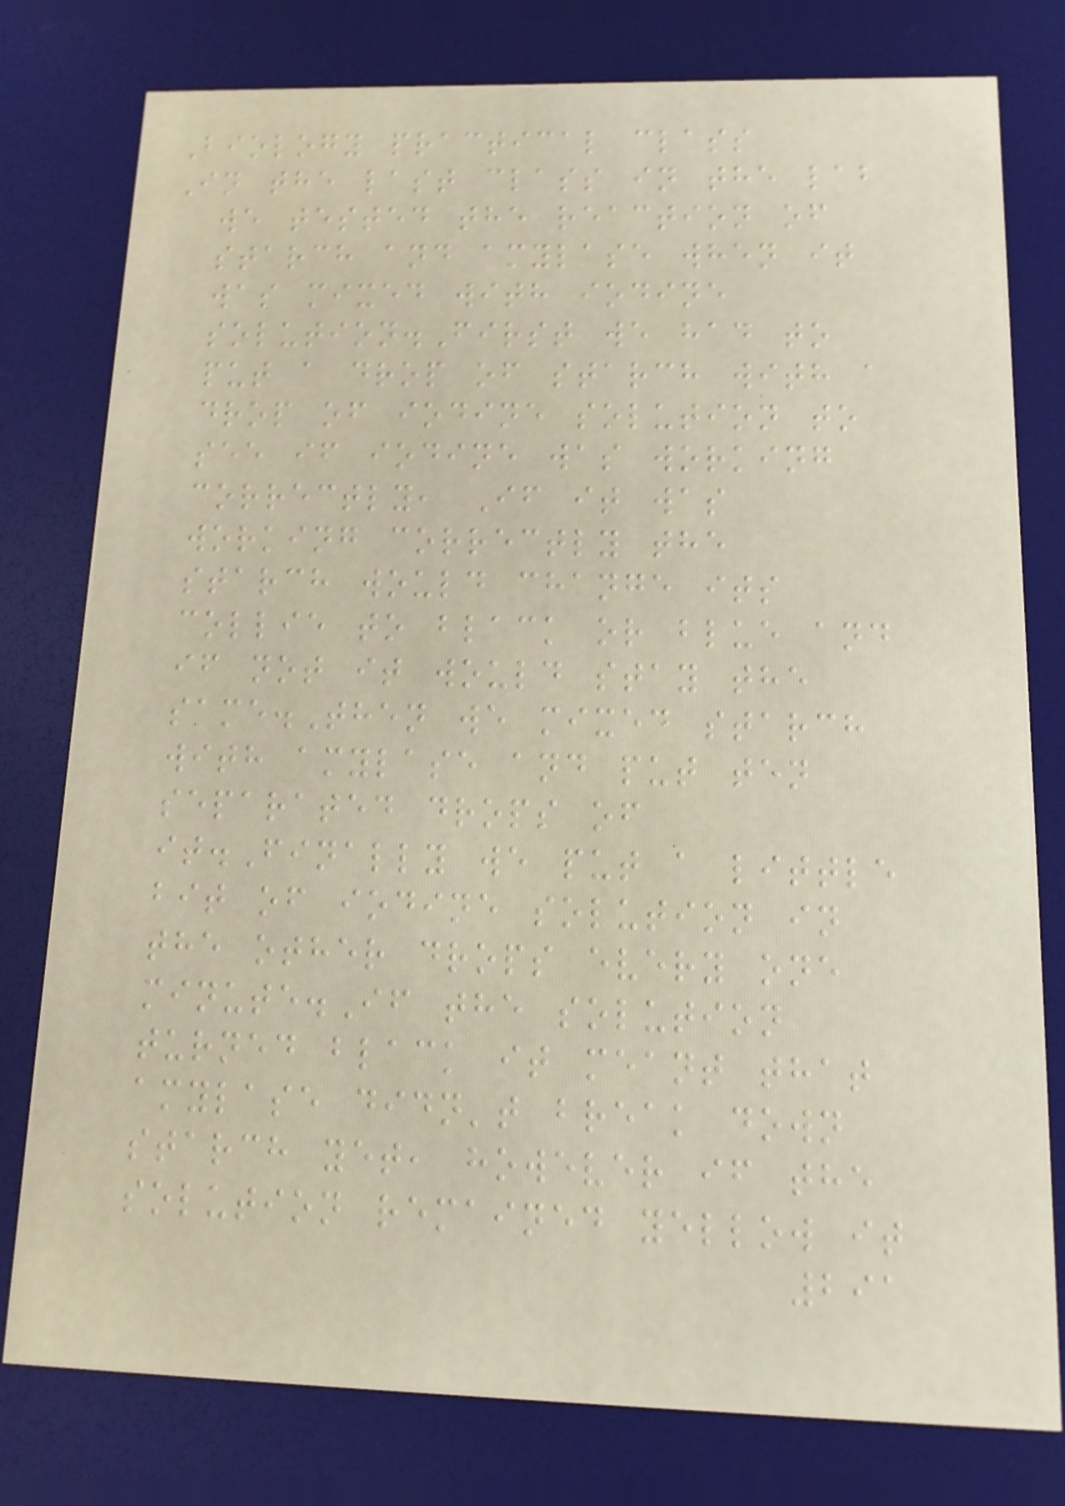Biology practical class
In the last class in the lab
we tested the reaction of
starch and amylase when it
was mixed with iodine
solution.First we had to
put a drop of starch with a
drop of iodine solution to
see if iodine was working
correctly, If it was
working correctly the
starch would change its
collie to black or blue and
if not it would stay the
same.Then we mixed starch
with amylase and put ten
separated drops of
it.Finally we put a little
bit of iodine solution in
the other drops every one
minute.If the solution
turned black it meant that
amylase didn't break down
starch yet, however if the
solution remained yellow it
291
